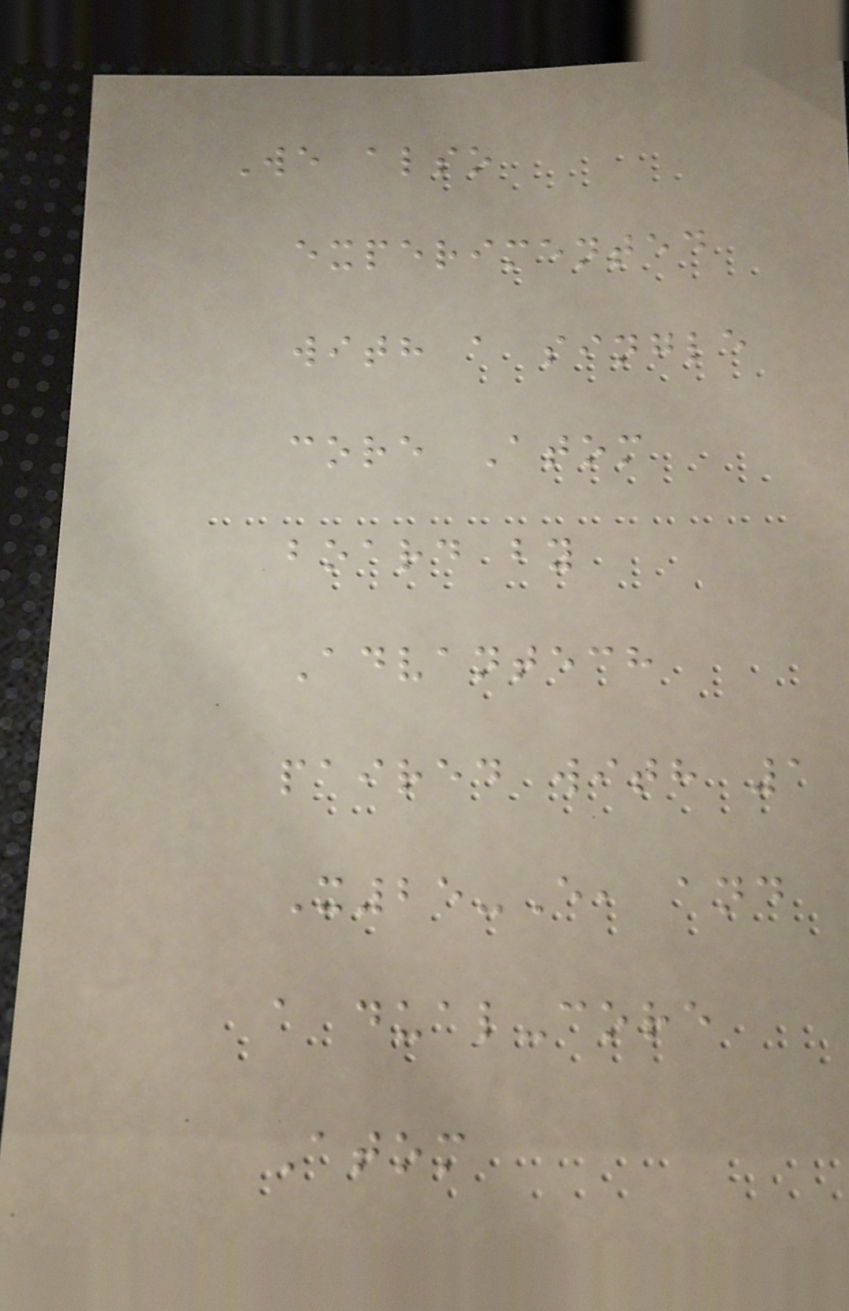We also
experimented
with a single
core Atom
board by
Advantech
paired with 1
X25-E, and
a dual-core
Atom
